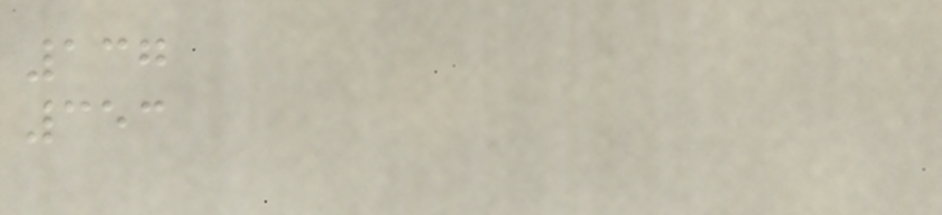137
353
